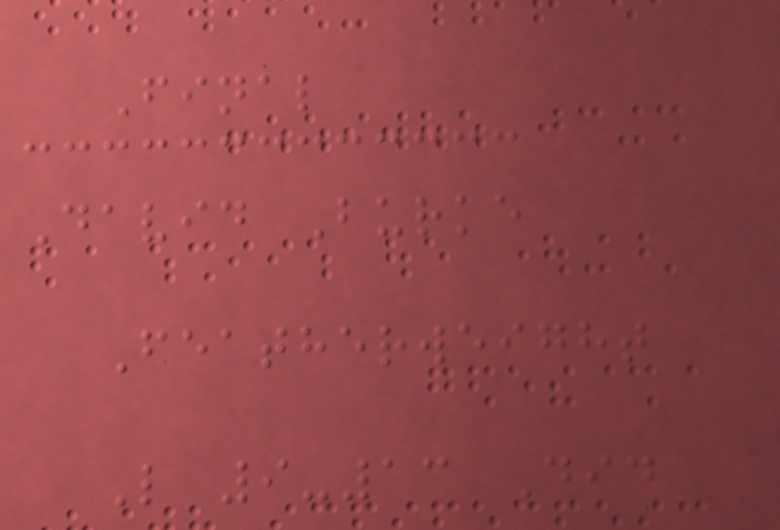Final
David Burke
Featherweight
L 9-13 Did
